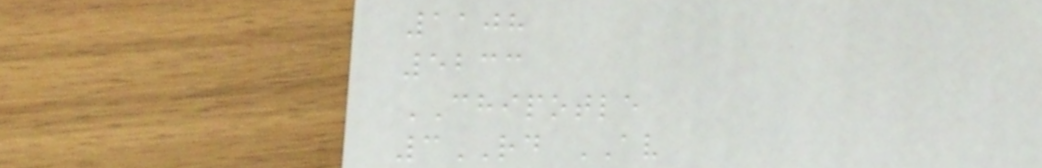1108
5233
CHIPOTLE
3RD AV
